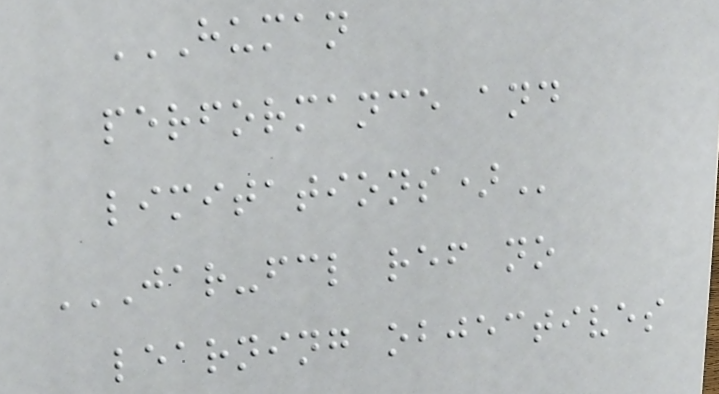HUMAN
PERFORMANCE AND
LIMITATIONS)
JAR-FCL REF NO
LEARNING OBJECTIVES
